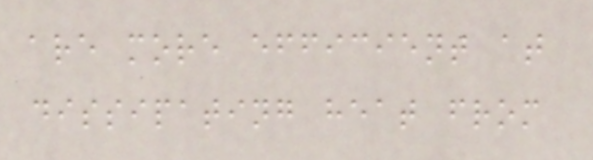are more efficient at
dissipating heat from
